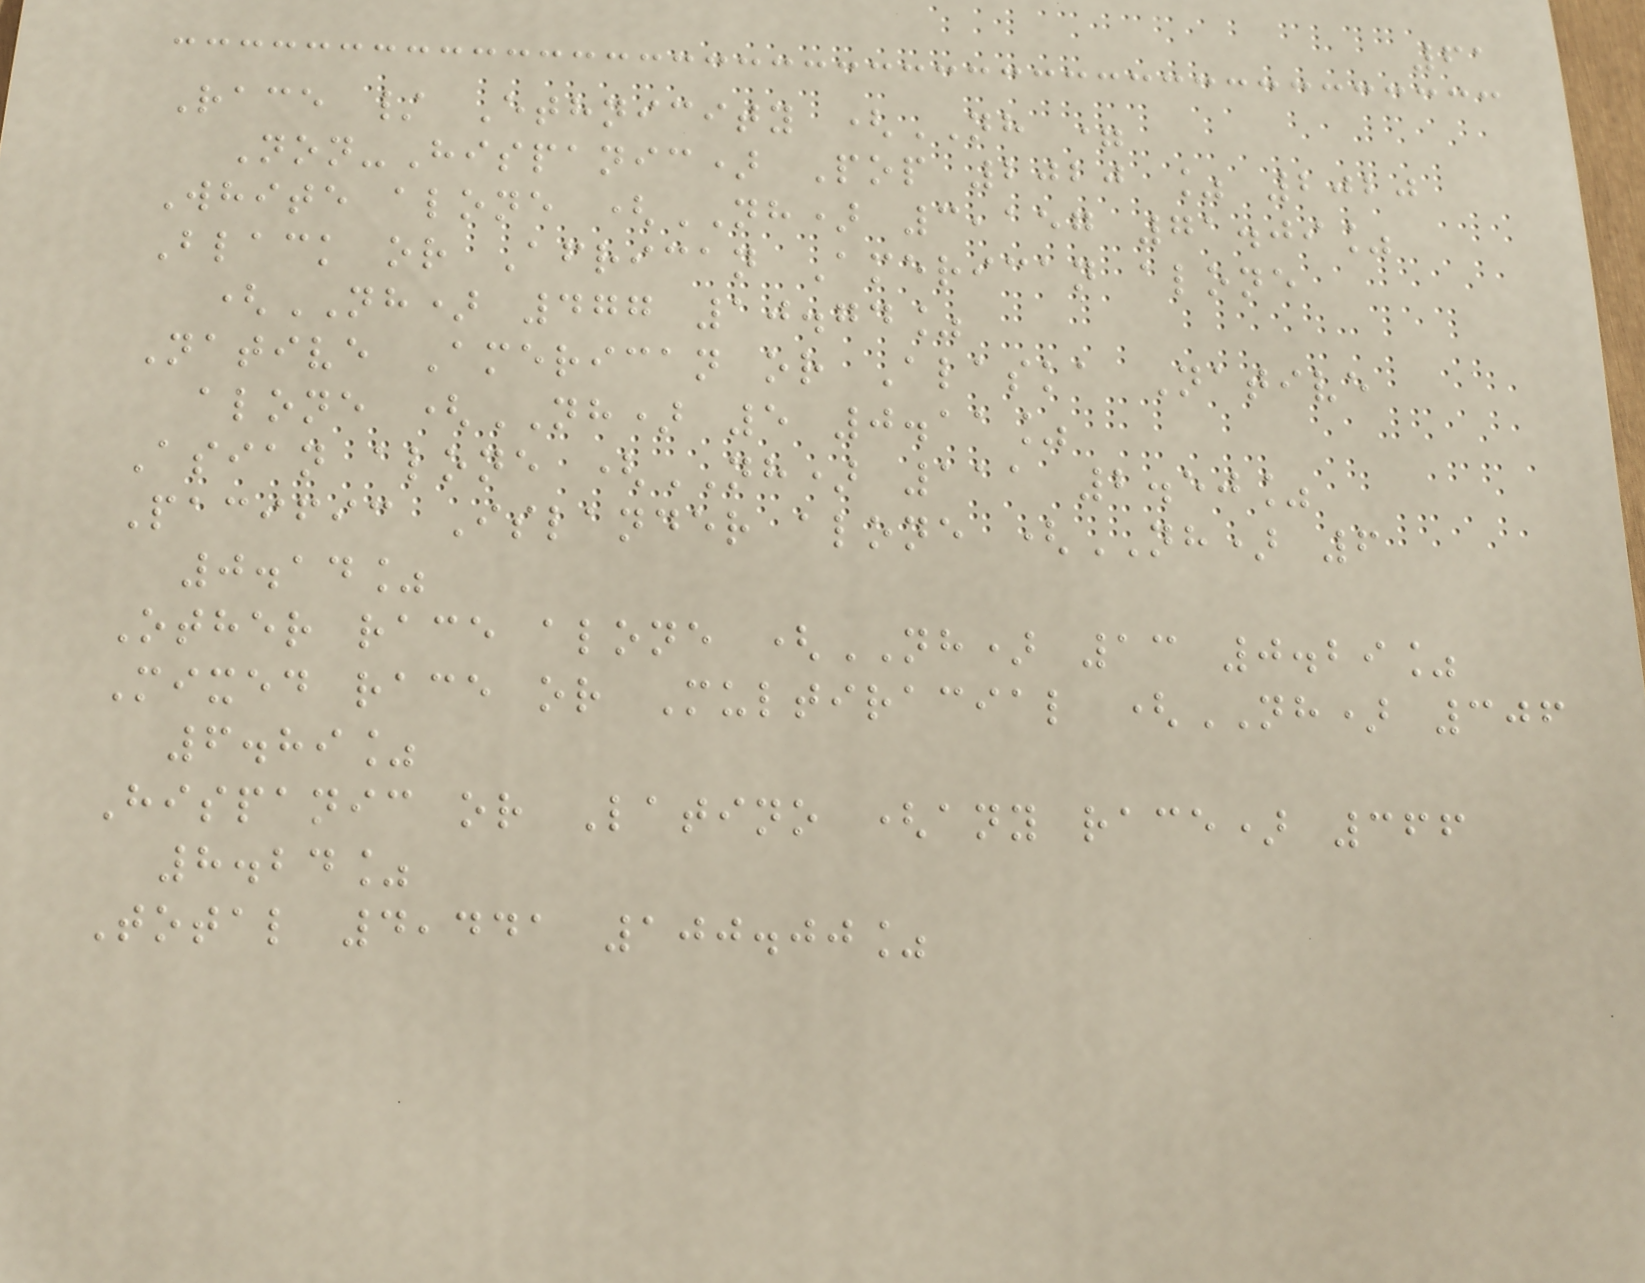61
Race / Ethnicity (NH =
Non-Hispanic) Pop 2020 % 2020
White alone (NH) 3,157 71.09%
Black or African American alone
(NH) 477 10.74%
Native American or Alaska Native
alone (NH) 5 0.11%
Asian alone (NH) 111 2.50%
Pacific Islander alone (NH) 6
0.14%
Other race alone (NH) 13 0.29%
Mixed race or Multiracial (NH) 306
6.89%
Hispanic or Latino (any race) 366
8.24%
Total 4,441 100.00%
